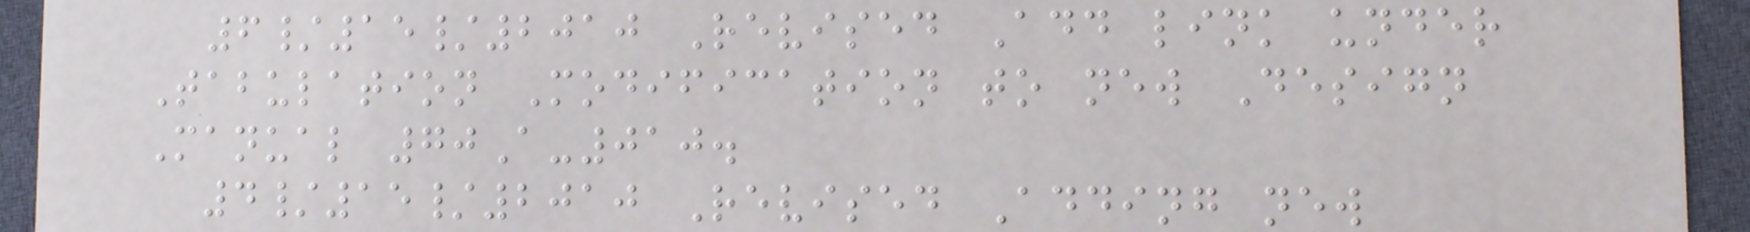6/15/2010 Revised Add link under
Tabulation Modification to new Design
Manual 70A-010.
4/15/2010 Revised Adding new
